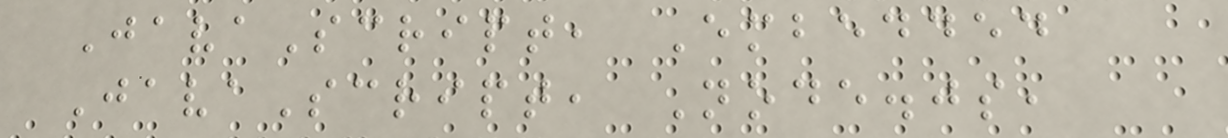JavaScript, Embedded
JavaScript, Node.js,
